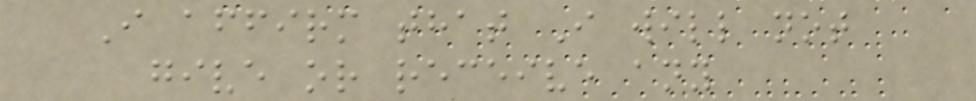I affirm that I will not
give or receive any
